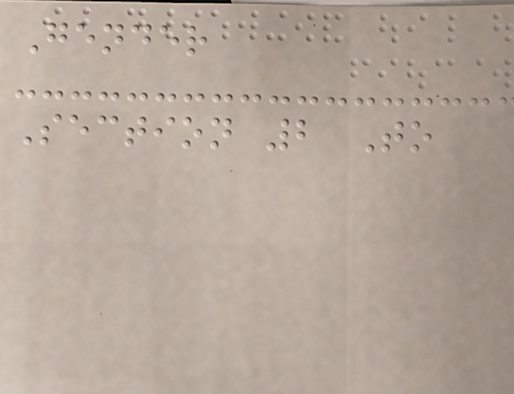Gender
Section 2 To
